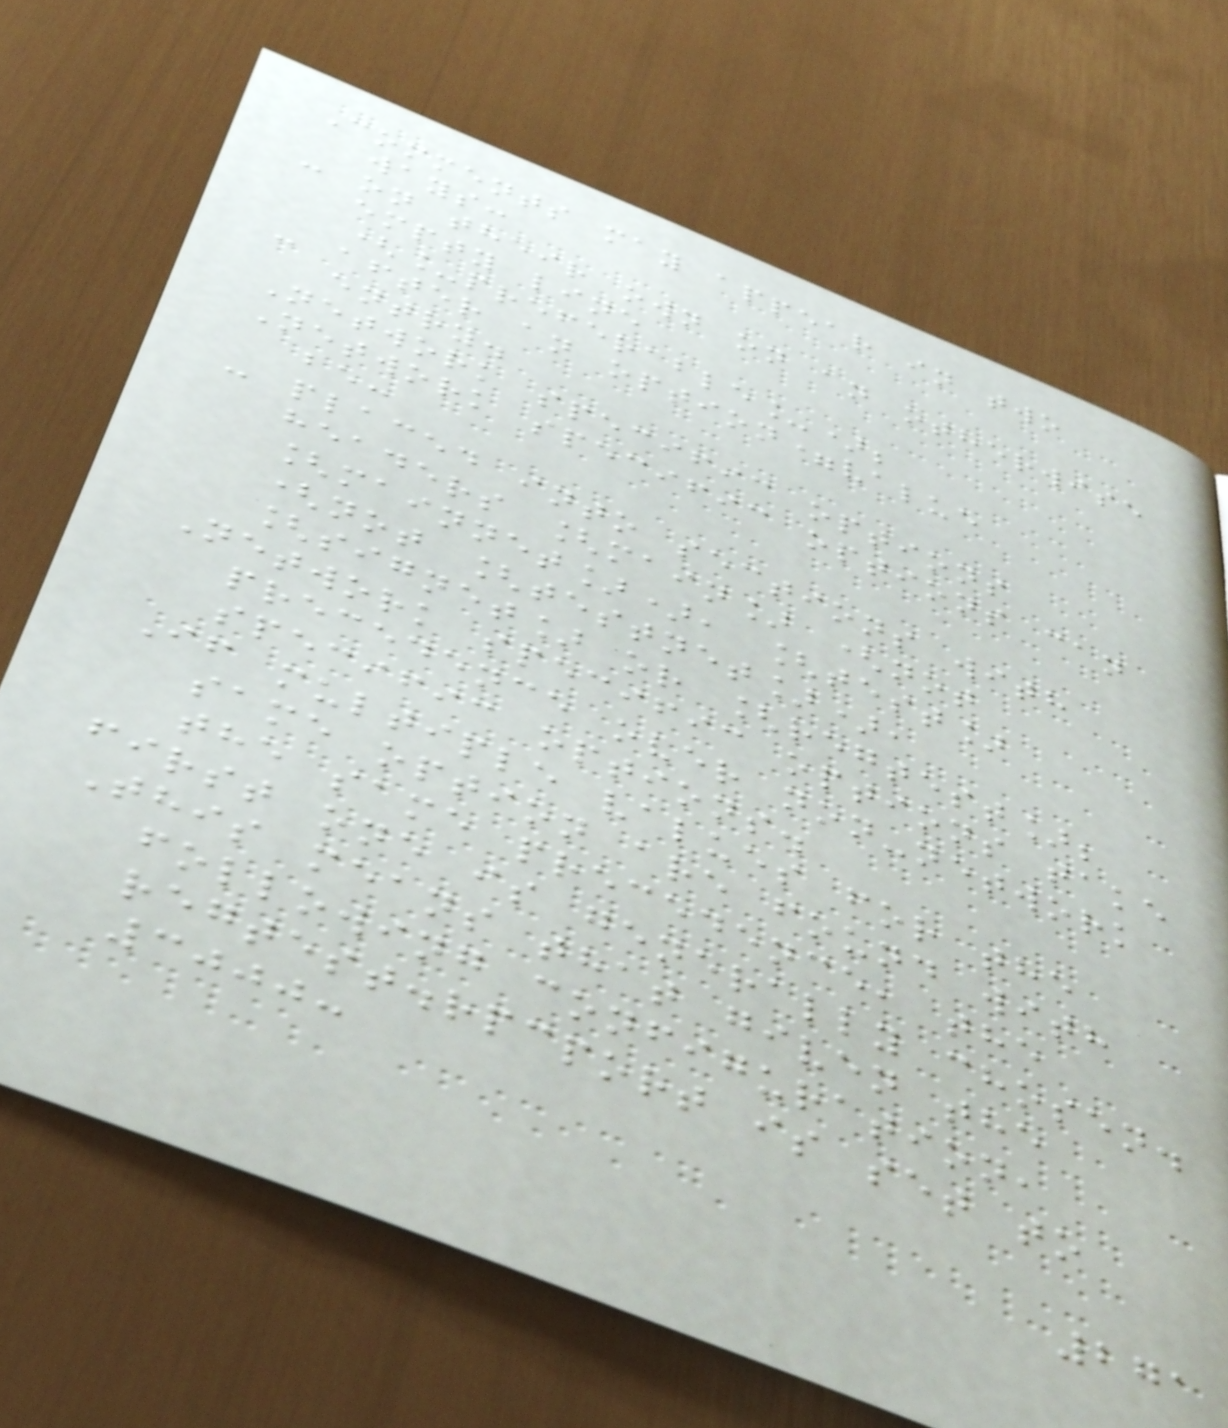Comments may appear in two
ways:
- on their own on an otherwise
empty line
(_preferable_);
- after an option=value
entry.
Network specific options
Network specific options can
be:
- placed into sections with
headers [main] (not
[mainnet]), [test]
(not [testnet]),
[signet] or [regtest];
Network specific options take
precedence over non-network
specific options.
If multiple values for the
same option are found with
the same precedence, the
first one is generally chosen.
This means that given the
following configuration,
regtest.rpcport is set to
3000:
271
